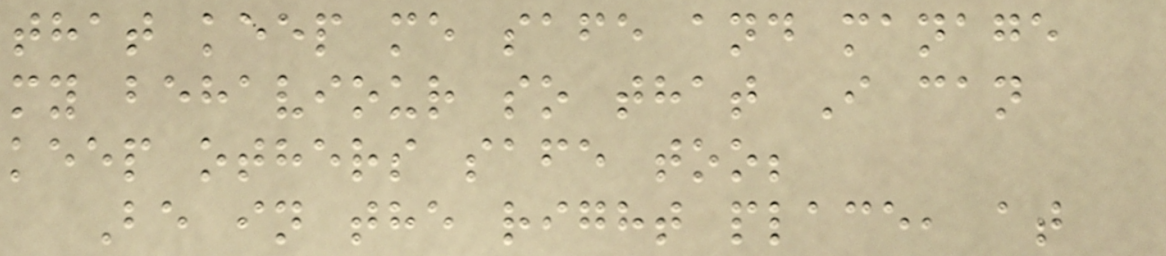that keep me safe and manage
my behaviour so that I can
keep others safe too;
Be in the right place, at
